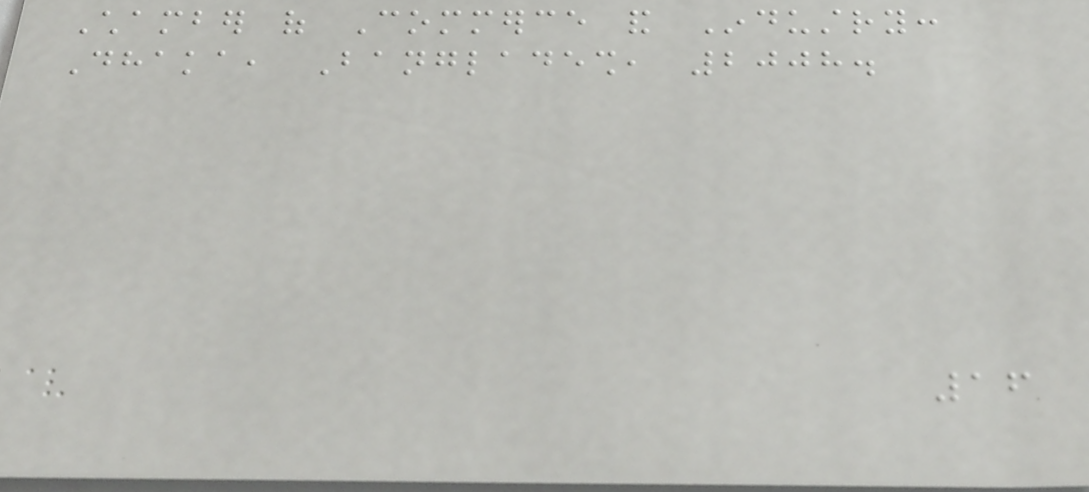Chamber of Commerce and Industry:
Dhaka, Bangladesh, 2008.
16
